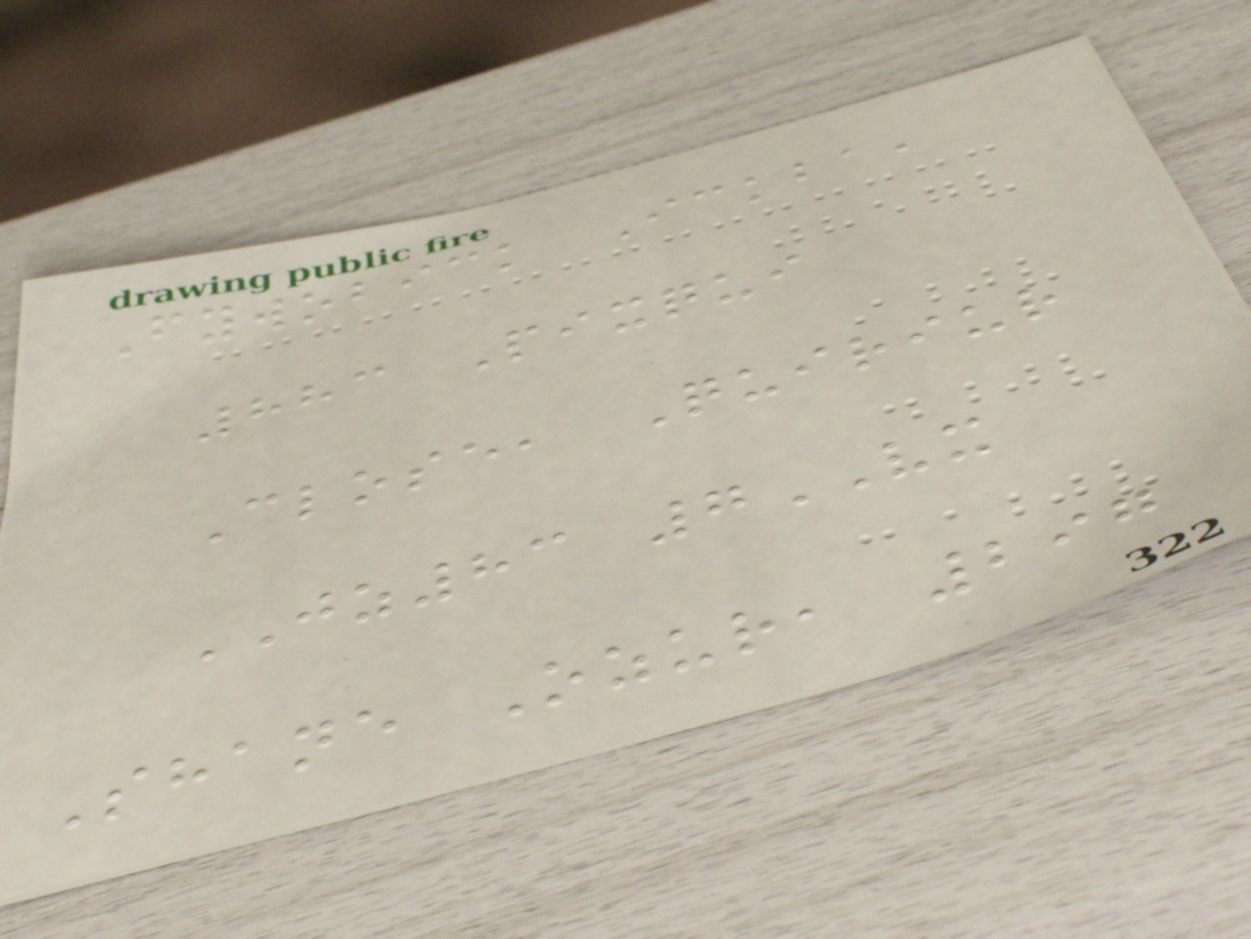Fywobick Ickba,
883 Pixqui
Close, Quiriur
JZ83 7VX
Shane Ozur, 297
